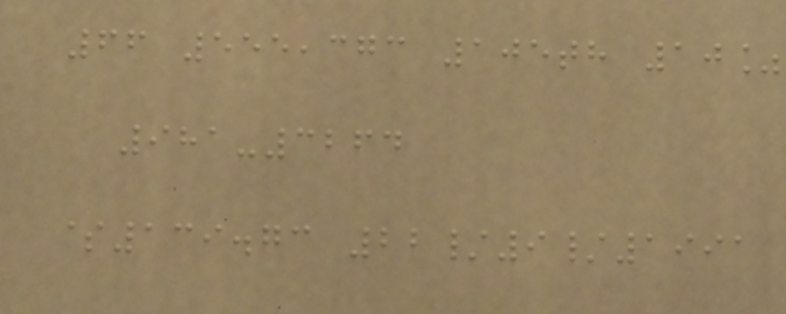66 555,373 105th 10%
981-3264
$139.73 22/9/1991
